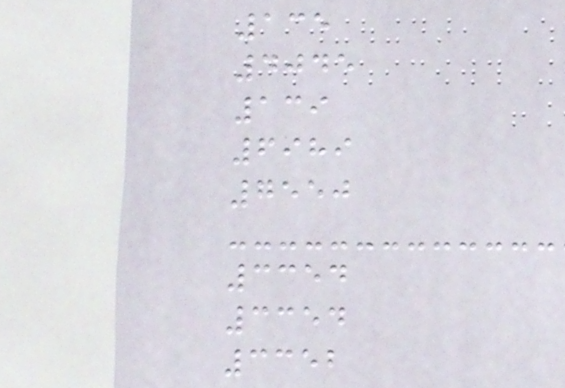135
4045
139
6989
7550
3354
3354
3352
